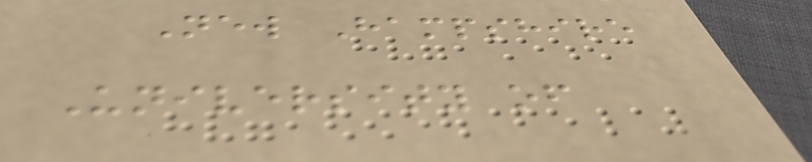New Hampshire
University of
